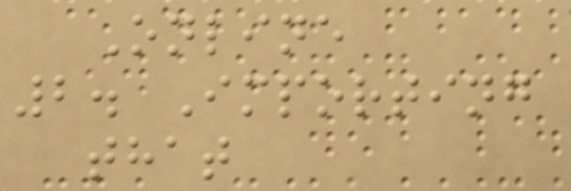Online
2. Importing
that
